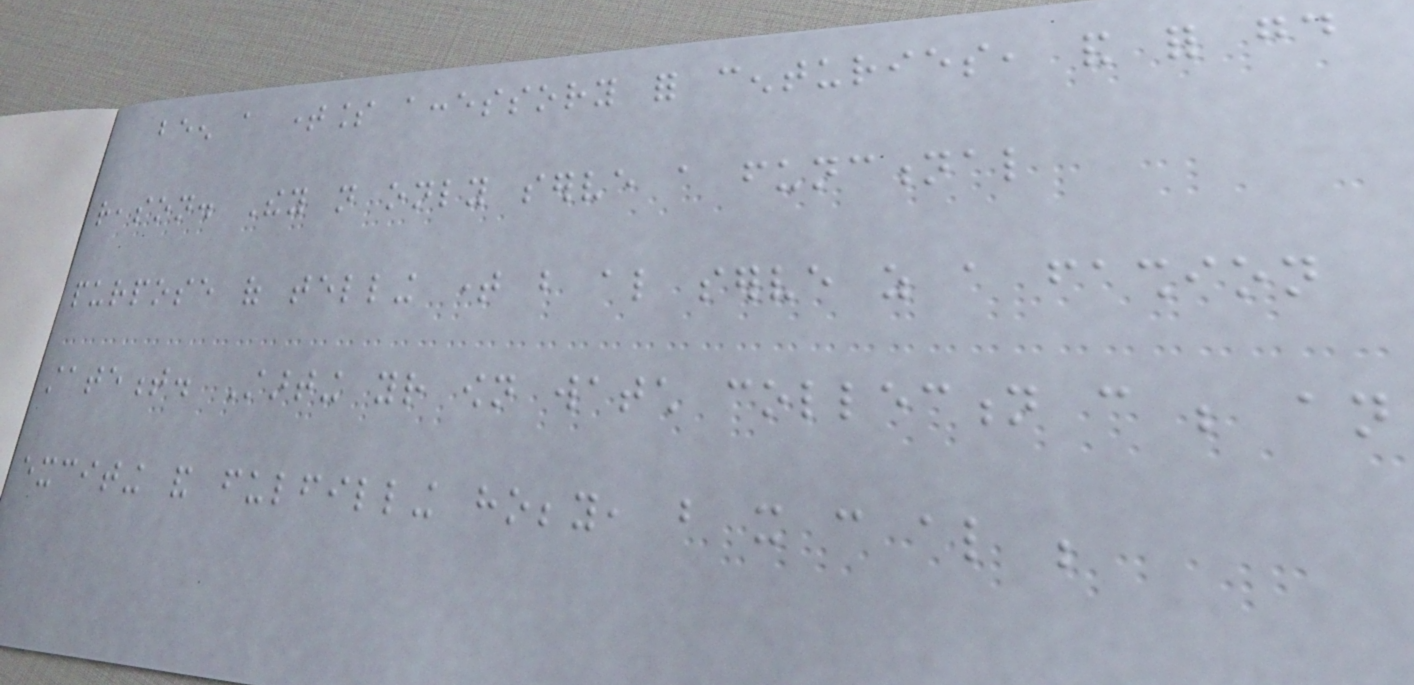been a timeless accessory for centuries, and for good
reason. They not only serve a functional
purpose of telling time but also serve as a fashion
statement. Starting your own watch collection can be an
exciting and fulfilling hobby, but it can also be
